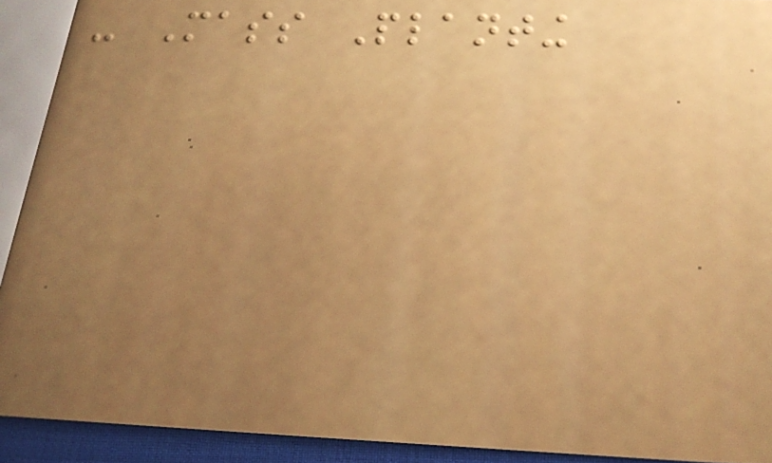- Mass Planting
